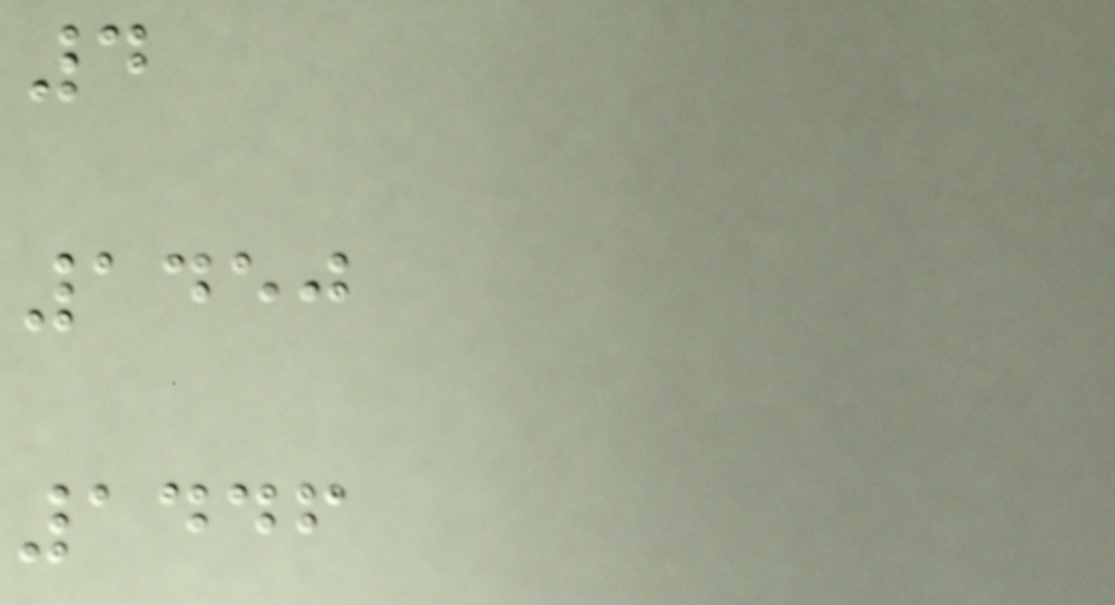4
1450
1446
